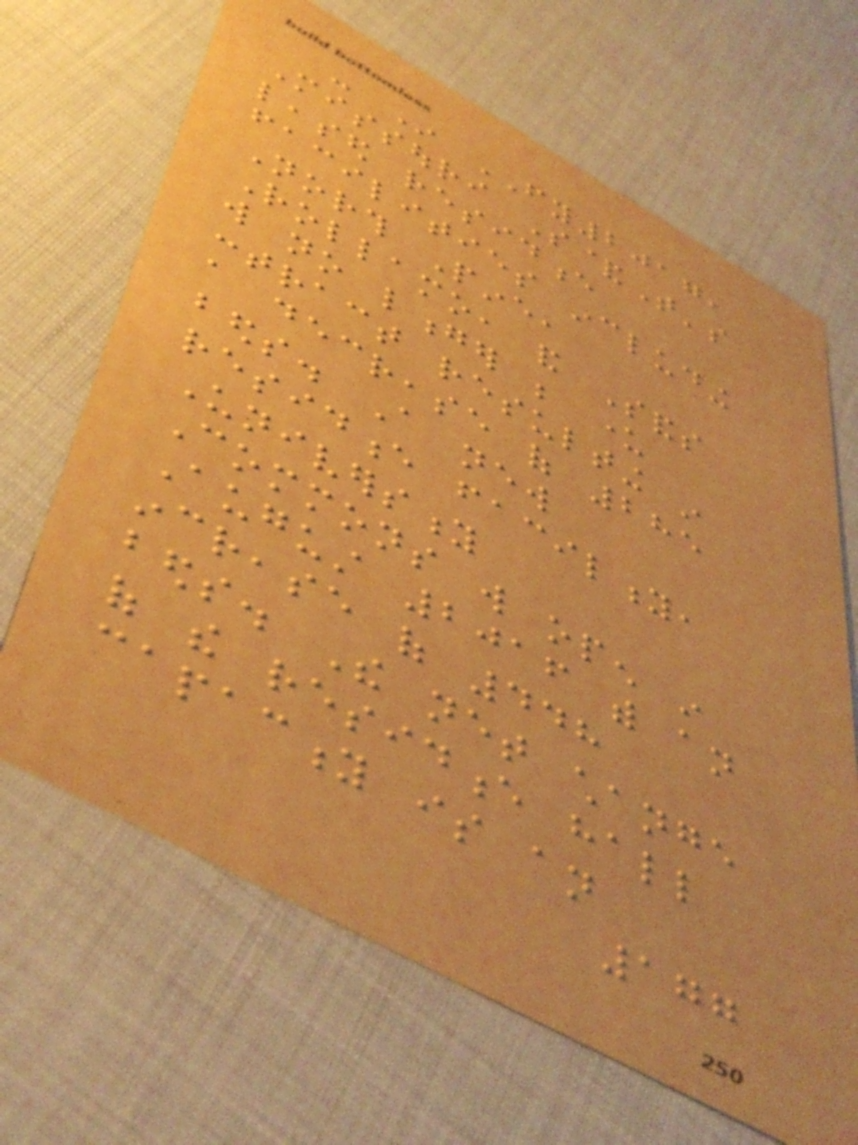- In FY2017,
Missouri S&T's
leased residence
facilities including
North Pine,
Rollamo, and Sands
will no longer be under
contract resulting in
a decrease of 285
beds. A new
residence facility,
University
Commons will open in
August 2016 with an
increase of 448
beds. The net change
of the residence hall
capacity is an
177
